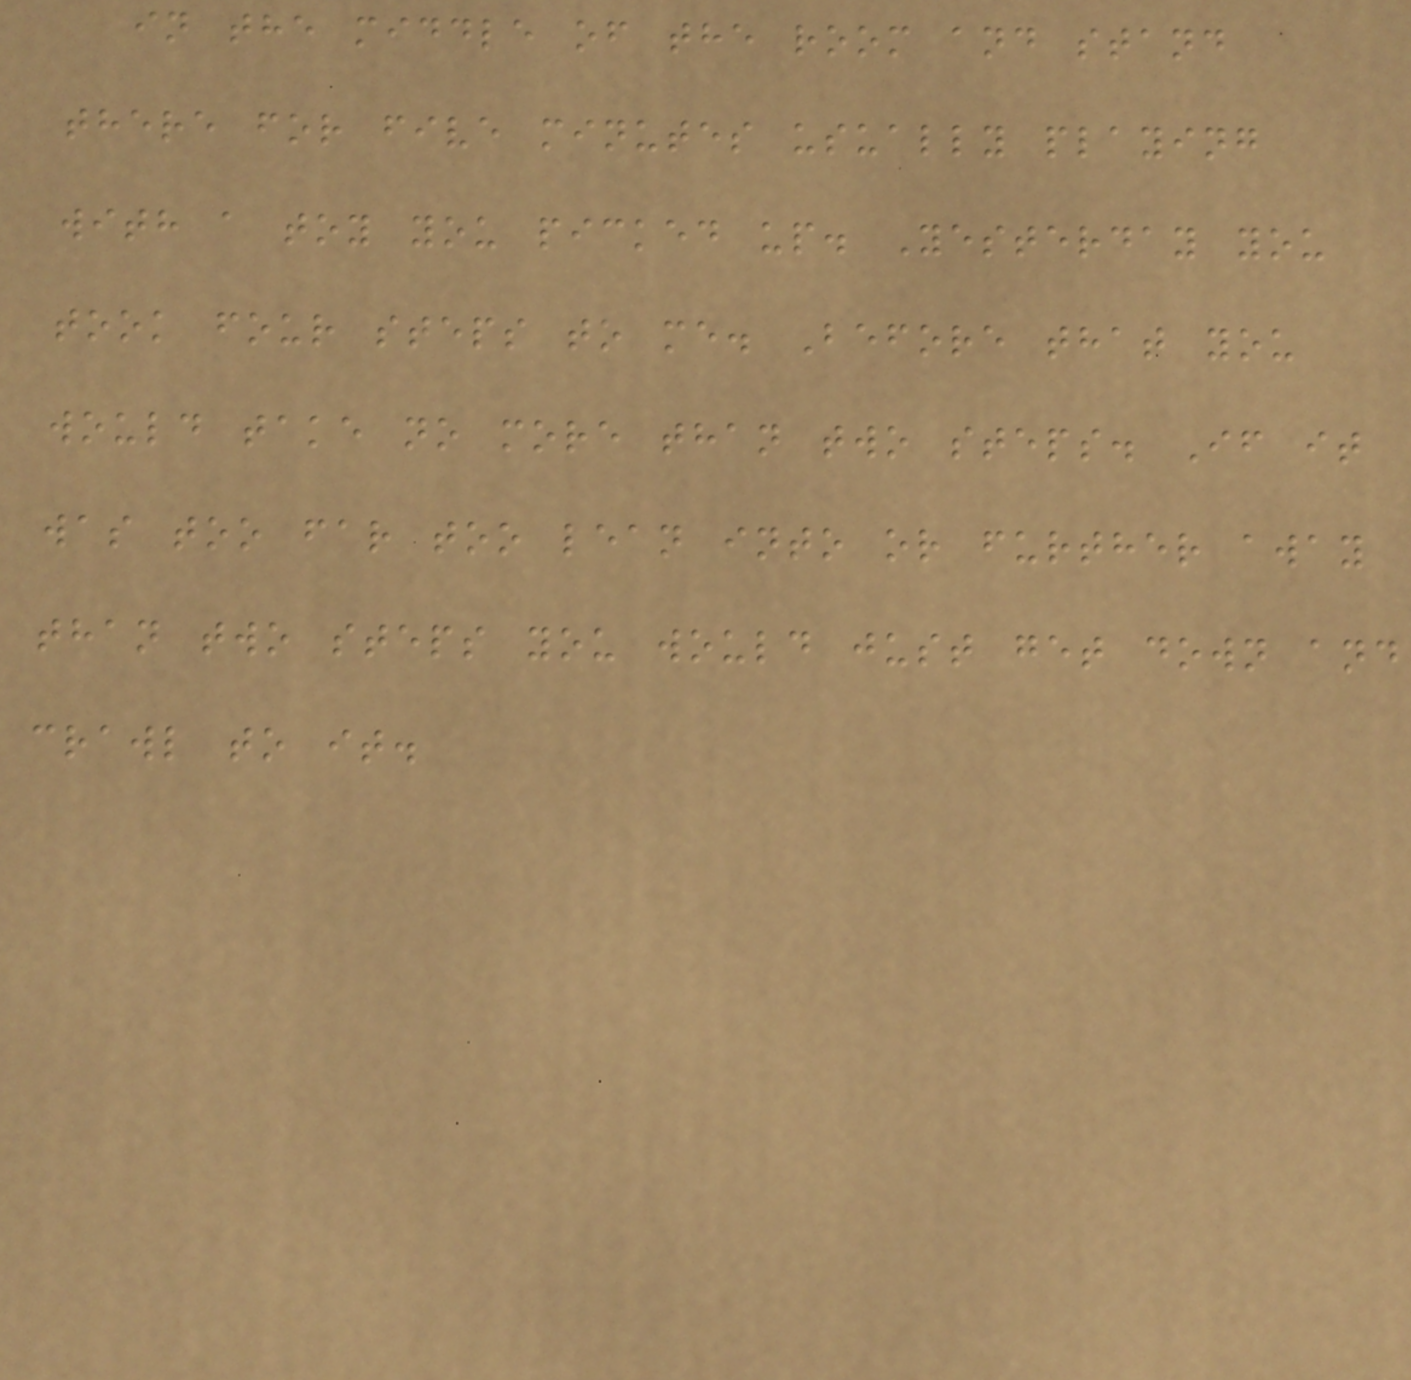in the middle of the room and stand
there for five minutes usually playing
with a toy you picked up. Yesterday you
took four steps to me. Before that you
would take no more than two steps. If it
was too far too lean into or further away
than two steps you would just get down and
crawl to it.
